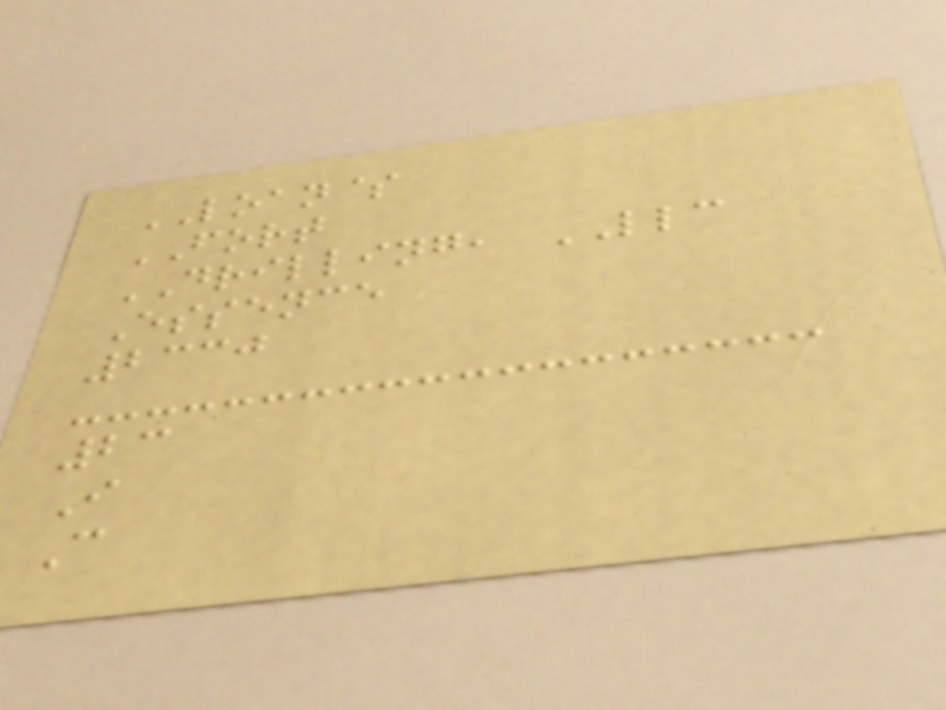LOAN$
FORT
DRILLING, LLC
Essence
2330
23
I
C
